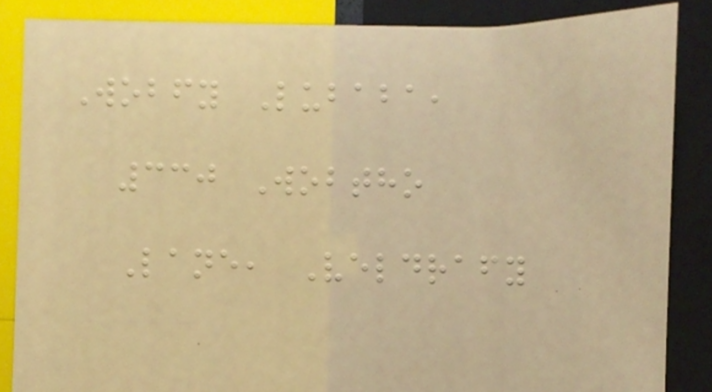Wobfy Lubaba,
330 Wobtho
Lane, Veldrafy
